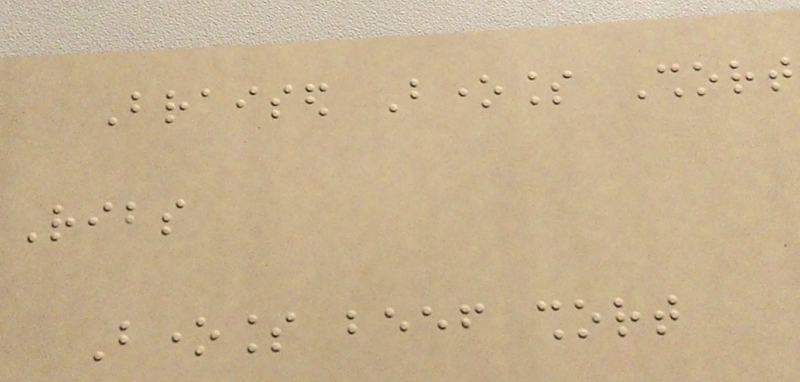Braised Boneless Short
Ribs
Boneless beef short
